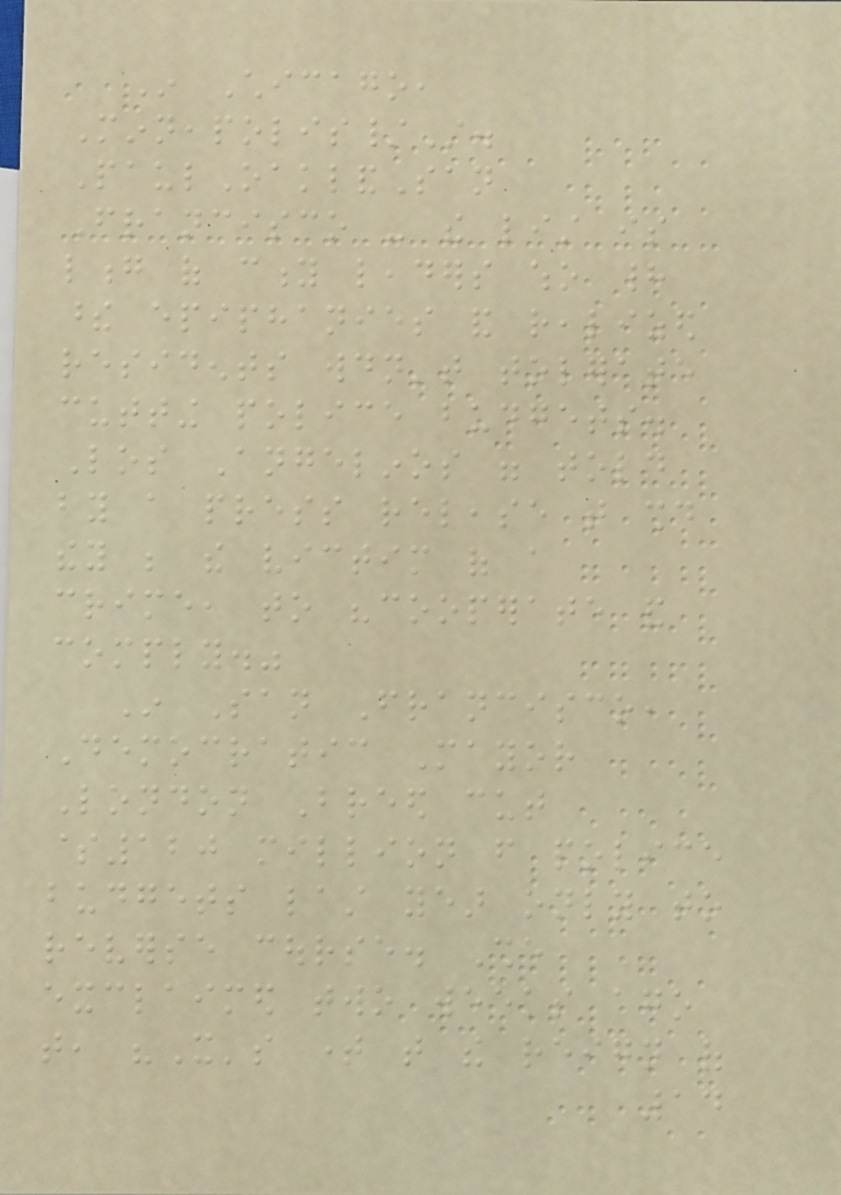In Chicago,
Minneapolis/St.
PaulOaklandSan
Francisco - the list is
long of city leaders who had
these epiphanies and realized
residents wouldn't tolerate
cutting police budgets.
Los Angelinos were told
by a press release that should
they be the victim of a
crime, to "cooperate and
comply."
In San Francisco,
Democratic Mayor
London Breed cut
$120 million from police
budgets last year only to
reverse course. She
exclaimed two weeks ago
that, "It's time that the reign of
14
